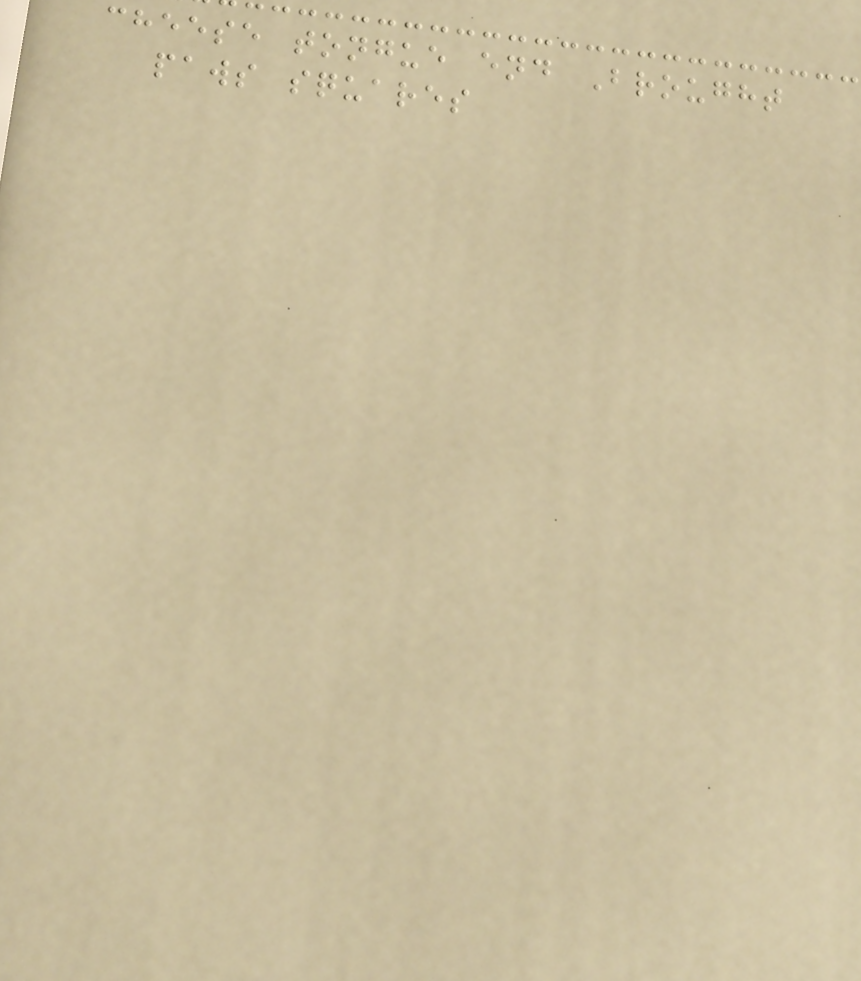cheese tongue end Brought
paws squares
